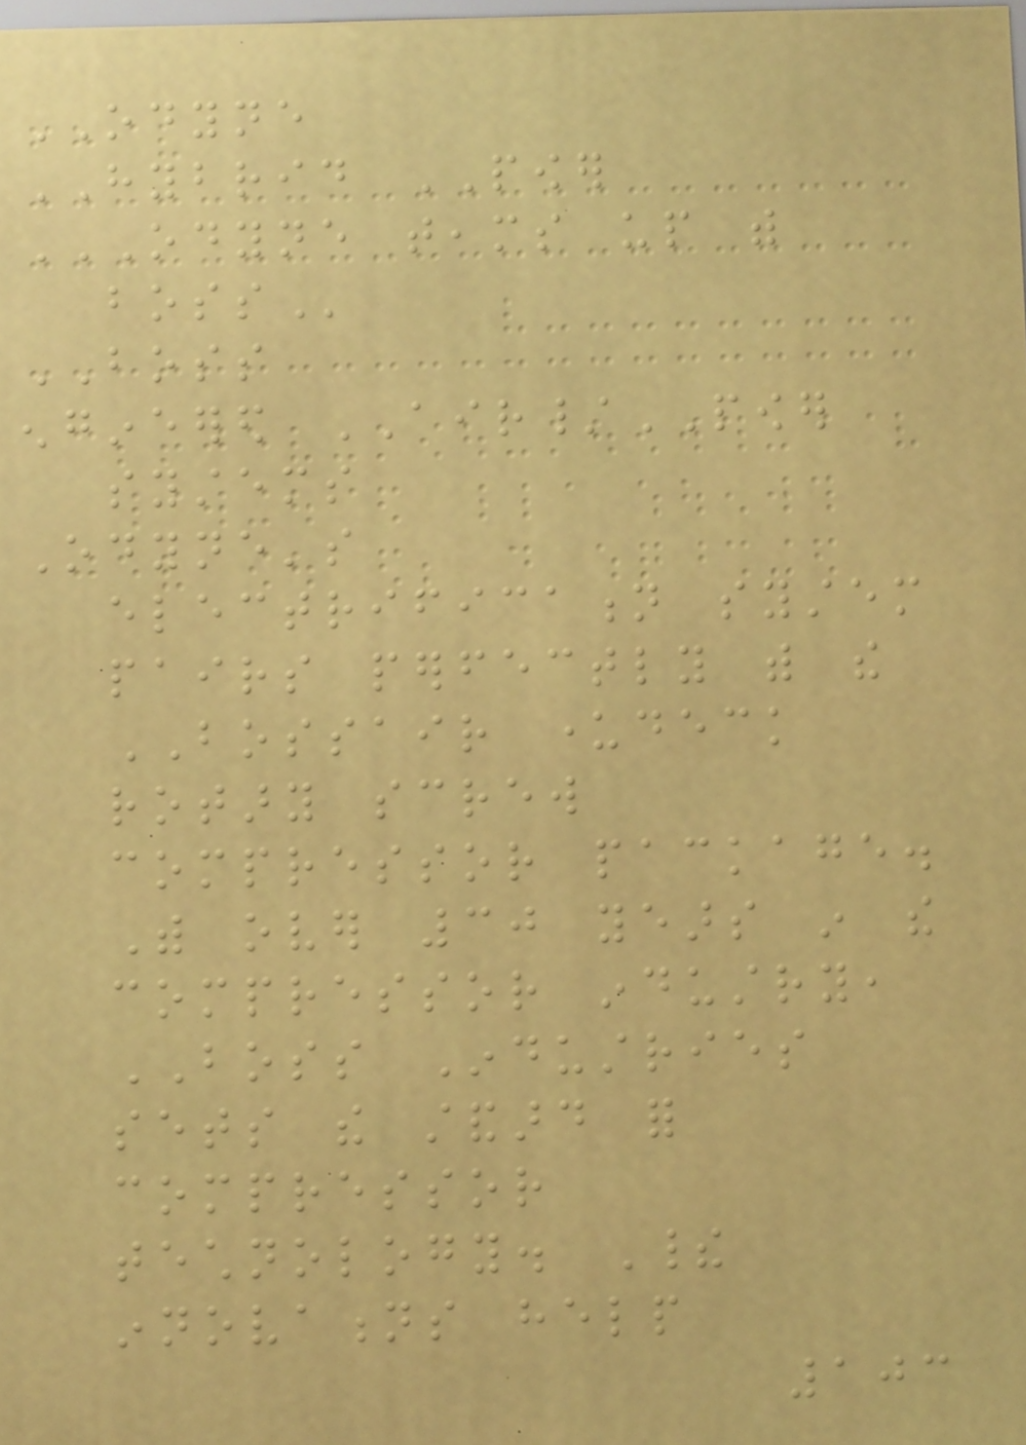ODYNE
HYBRID POWER
ODYNE TEAMS UP WITH
BOSS
BOSS
engineered AIR/POWER
systems
Odyne's
electrification system
pairs perfectly with the
BOSSAIR underdeck
rotary screw
compressor package.
With over 30 years in the
compressor industry,
BOSS Industries
sets the standard for
compressor
technology. Their
innovations help
103
